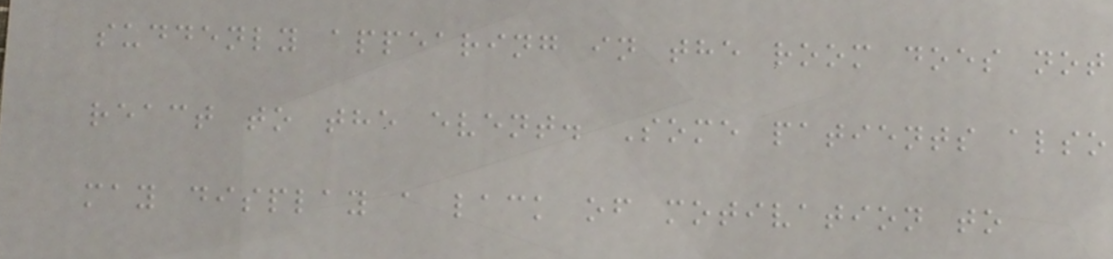suddenly appearing in the room does not
react to the event. Some patients also
may display a lack of motivation to
